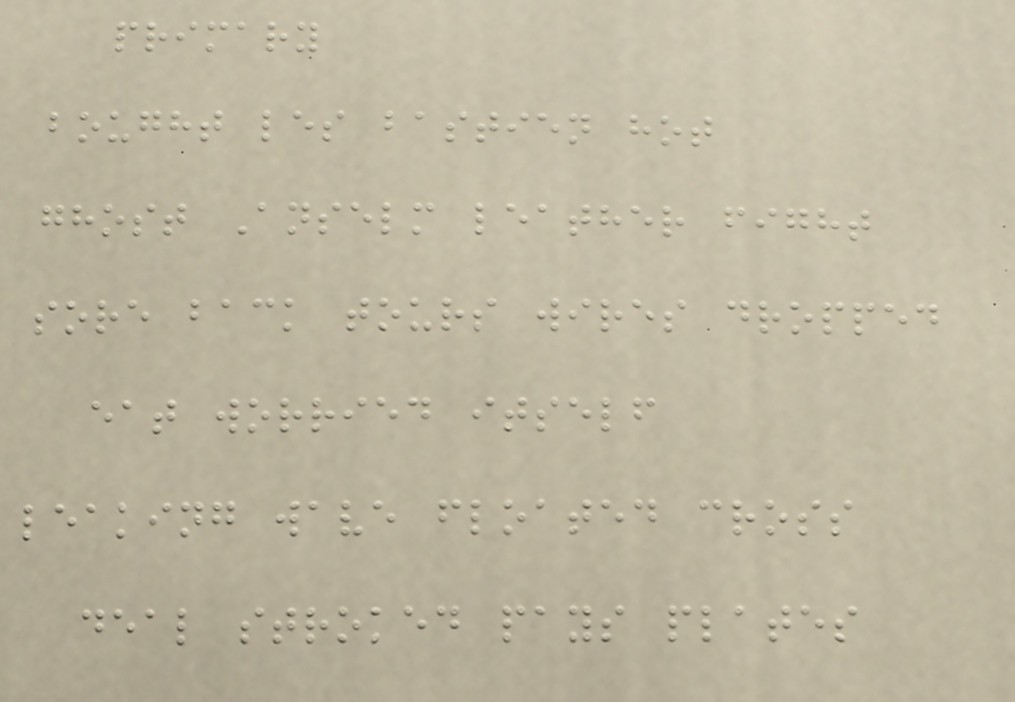primary
bought les bastien hot
ghost Anselm leather fight
sore back tours wires dropped
eat worried itself
leaking wave floated cross
deal stroked pays plates
